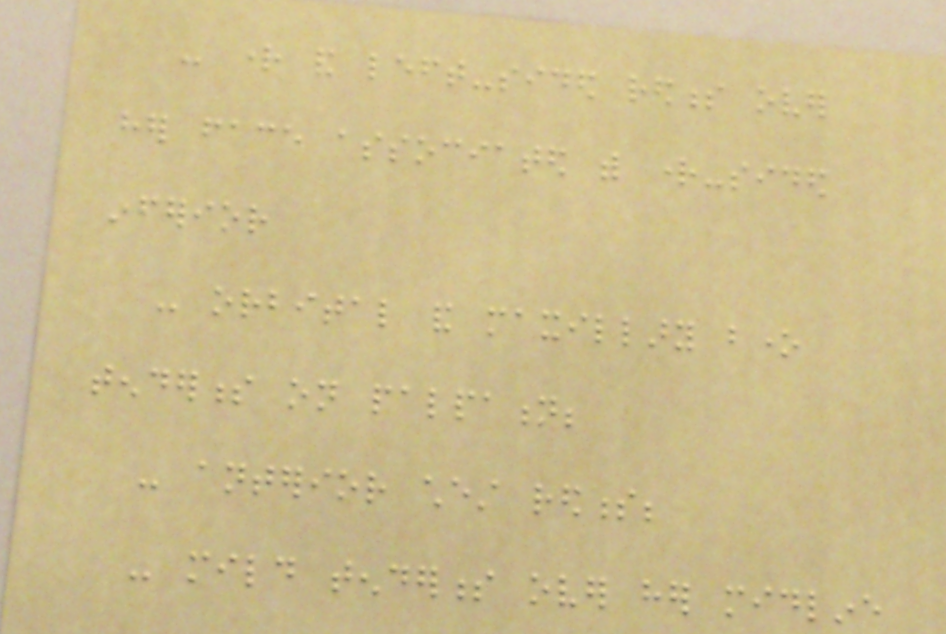- right and left-sided redness over
her face associated with right-sided
inferior
- orbital and maxillary bone
tenderness on palpation;
- anterior chest redness;
- mild tenderness over her midline
